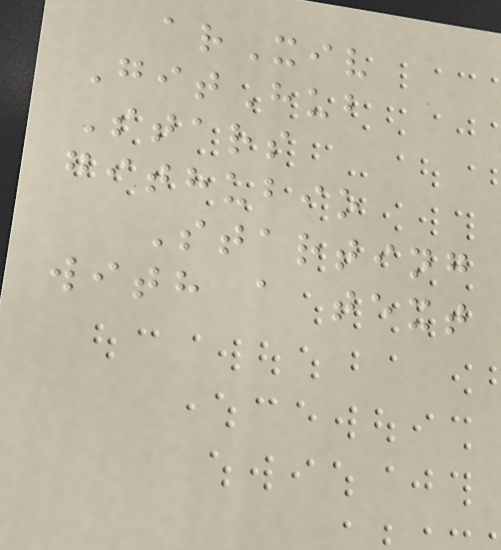arXiv
GitHub
Stars
githubio
Starting
with a text
